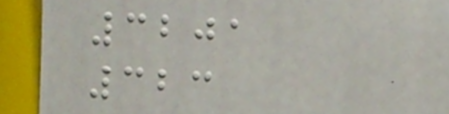3201
323
